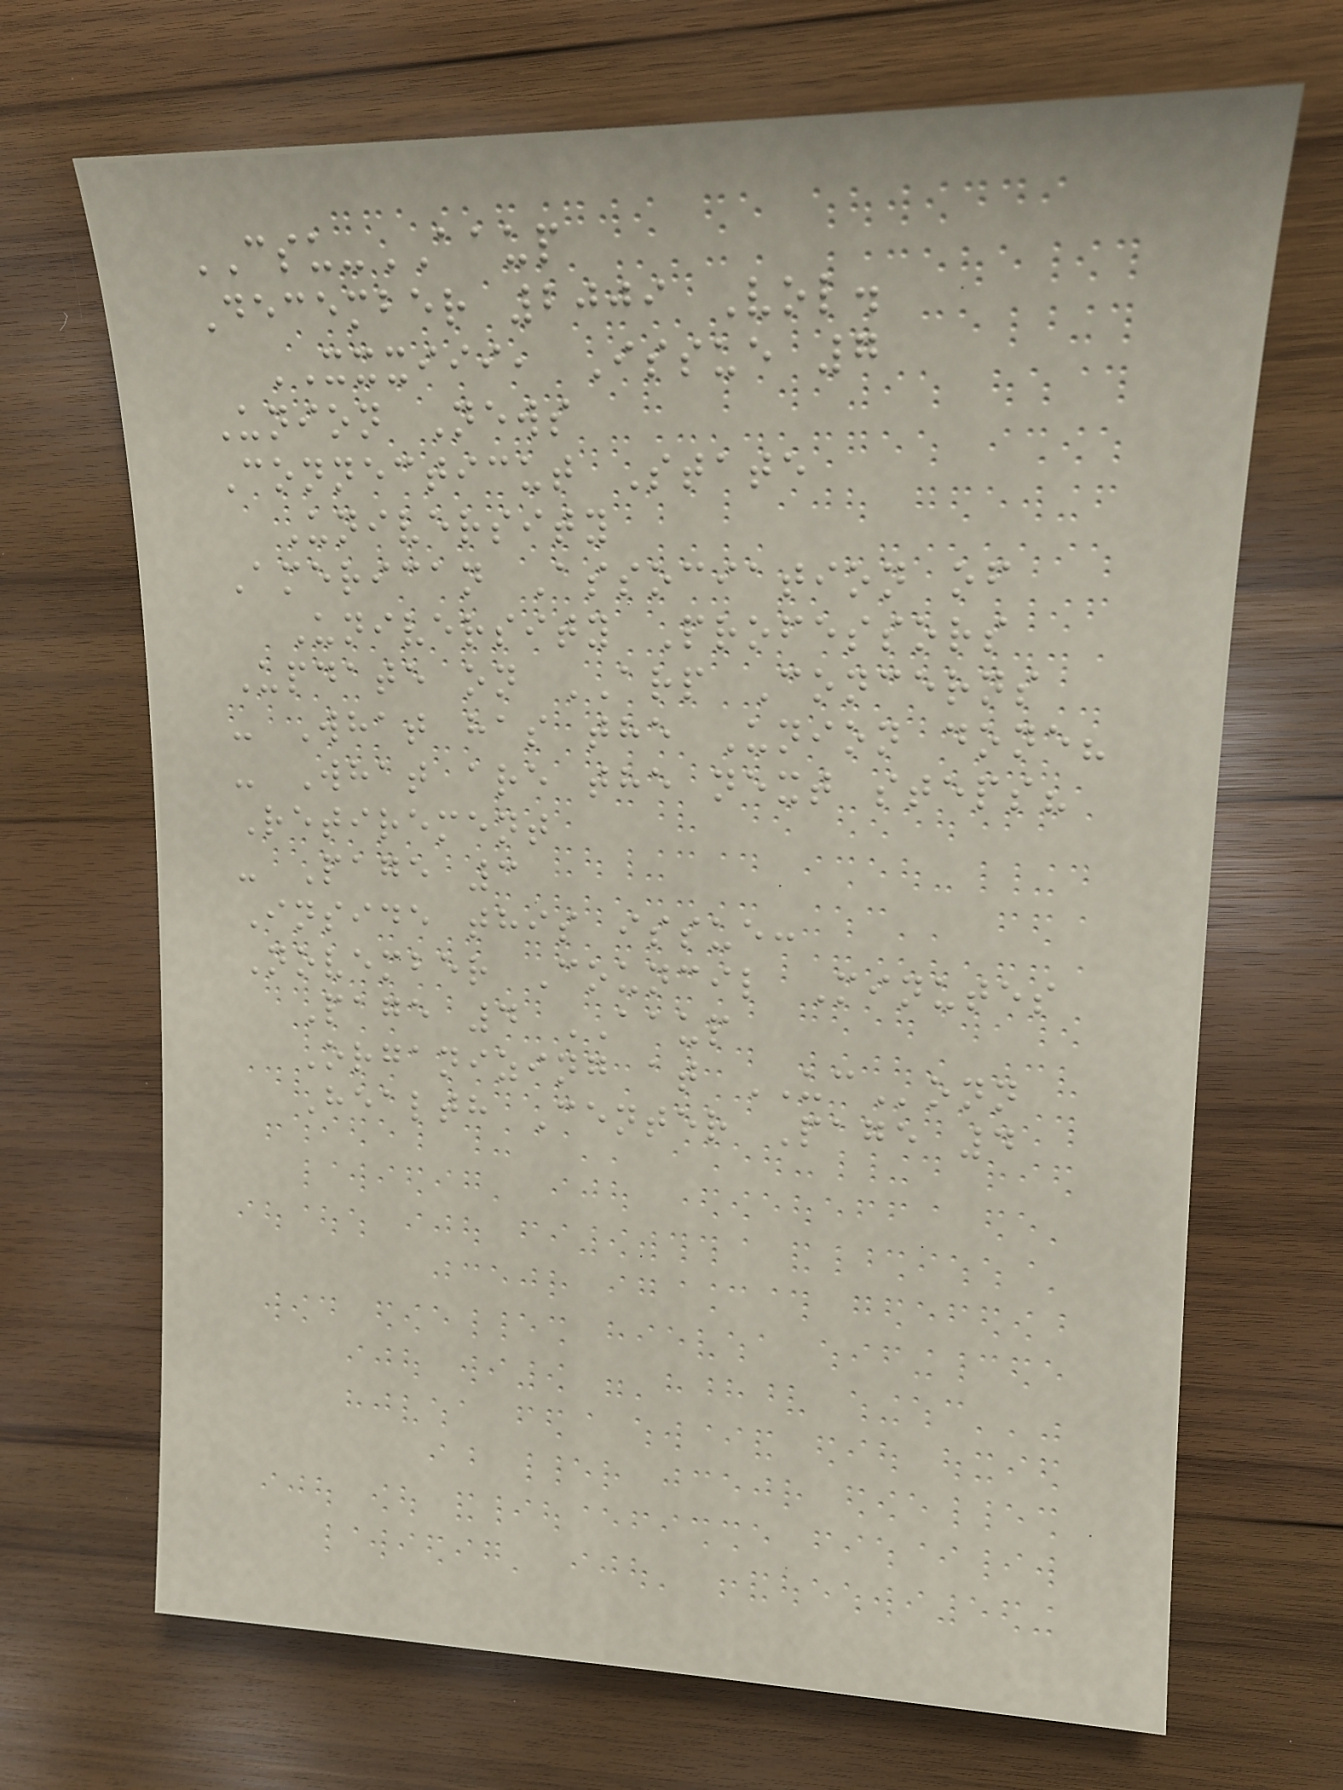CSU-AAUP
December 2009 Vol.
XXXIII, Issue 7
Union News
Connecticut State
University
American Association of
University Professors
Update on ARP Concerns
- What has the Union done?
- What are the next steps?
Retirement
- Page 3
Inside this issue:
November Council Minutes
Page 4 AAUP
Organizing at UConn
Health Center Page 4
